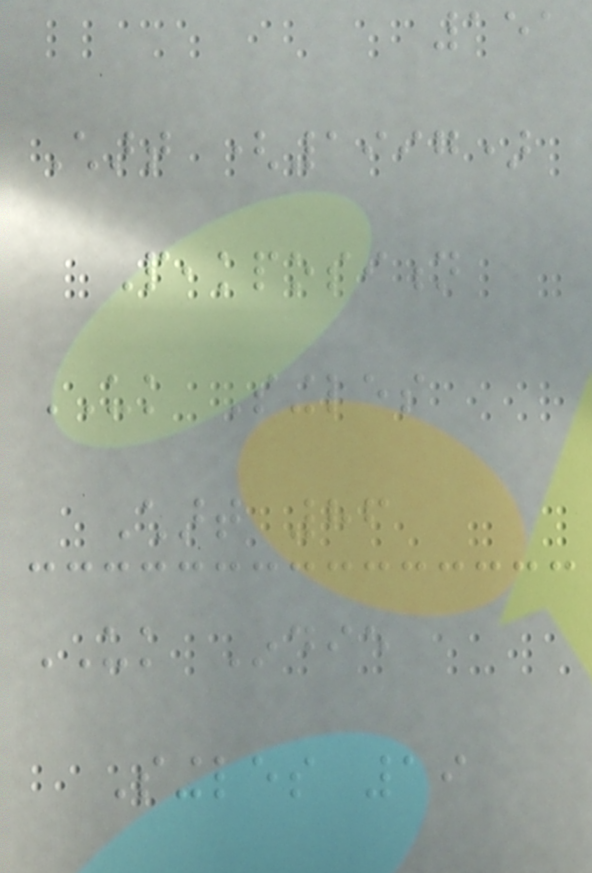151
Chart (1997)
Peakposition
UK Singles
Chart 86
UK Indie
Singles 19
